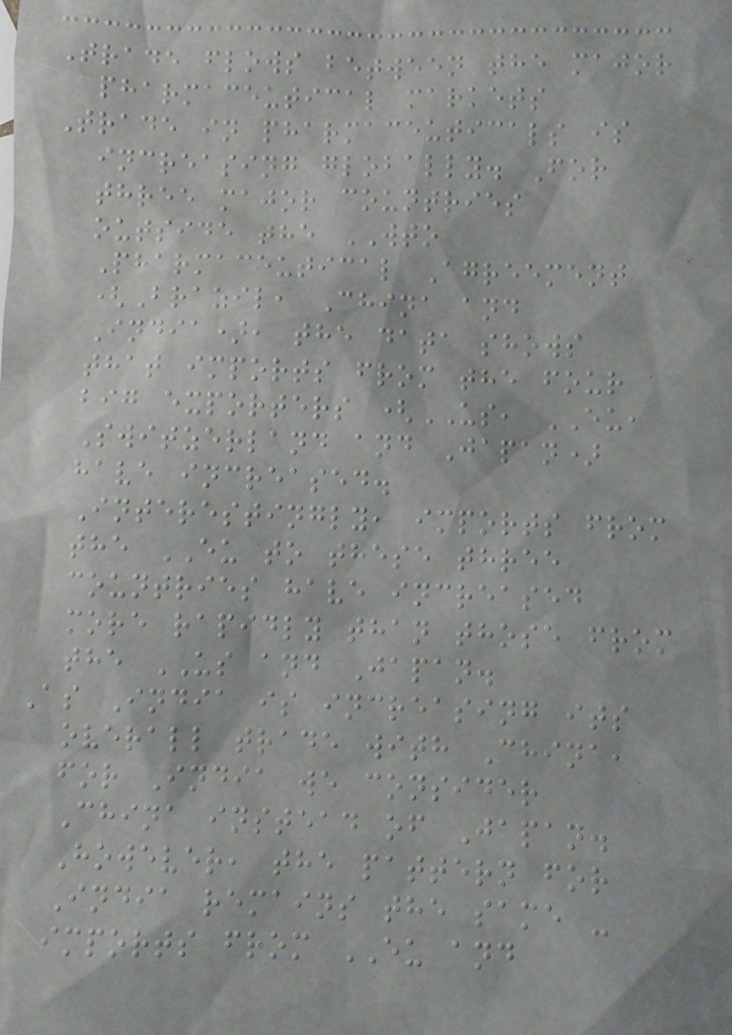Trade flows between the major
pharmaceutical markets
Trade in pharmaceuticals is
increasing globally. For
three major countries
outside the WTO
Pharmaceutical Agreement
(Brazil, China and
India), the data shows
that imports from the four
big exporters (US, EU,
Switzerland and Japan)
have increased.
Interestingly, imports from
the EU to these three
countries have increased
more rapidly than those from
the US and Japan.
As India is increasing its
overall trade with China,
for India we consider
China instead of Japan.
However, the pattern for
India remains the same -
imports from EU and
